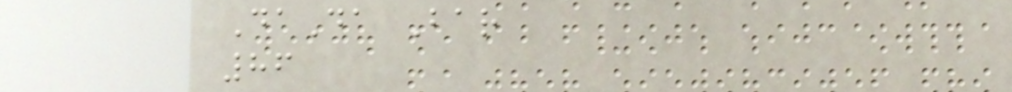DaDa Bar
86
